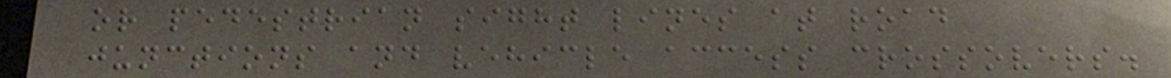or pedestrian sight lines at road
junctions and vehicle access crossovers.
